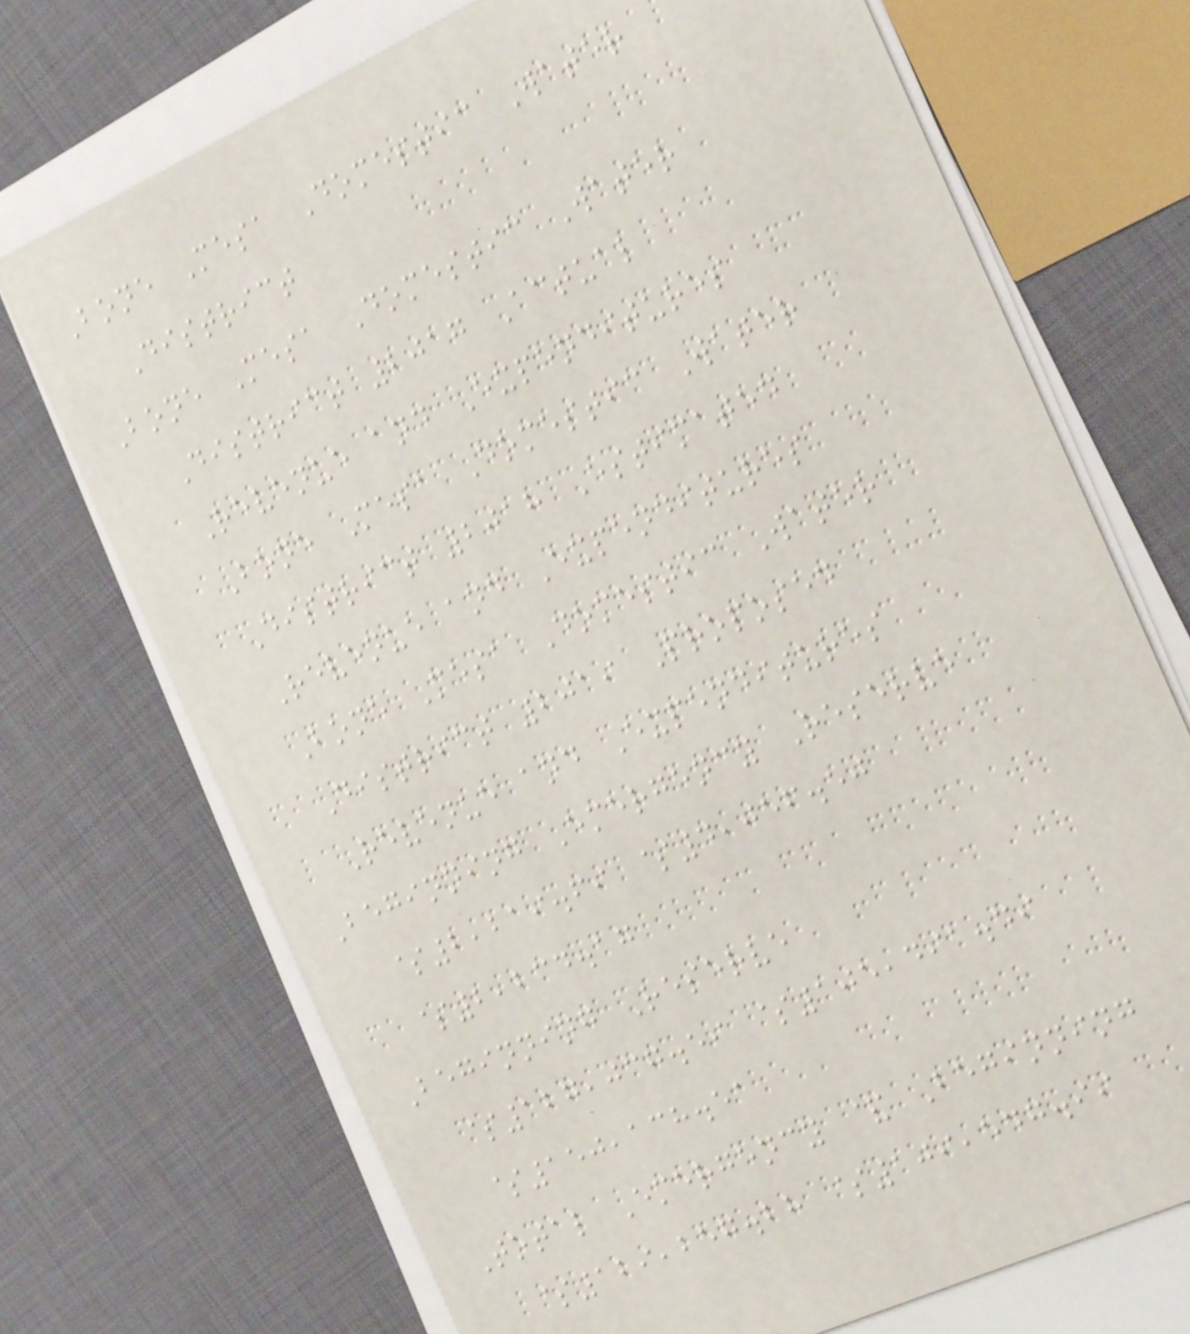Bone Mesa Domestic Water
District
Bone Mesa Domestic Water
District 2017 Actual
Revenue and Expenditures
Bone Mesa Domestic Water
District 2018 Estimated
Revenue and Expenditures
Bone Mesa Domestic Water
District 2019 Proposed
Revenue and Expenditures
Beginning Emergency Reserve
$2,219.69 $4,056.50
$2,234.17
Beginning Reserve
$127,037.59 $105,491.49
$150,138.51
Total Emergency & Beginning
$129,257.28 $109,547.99
